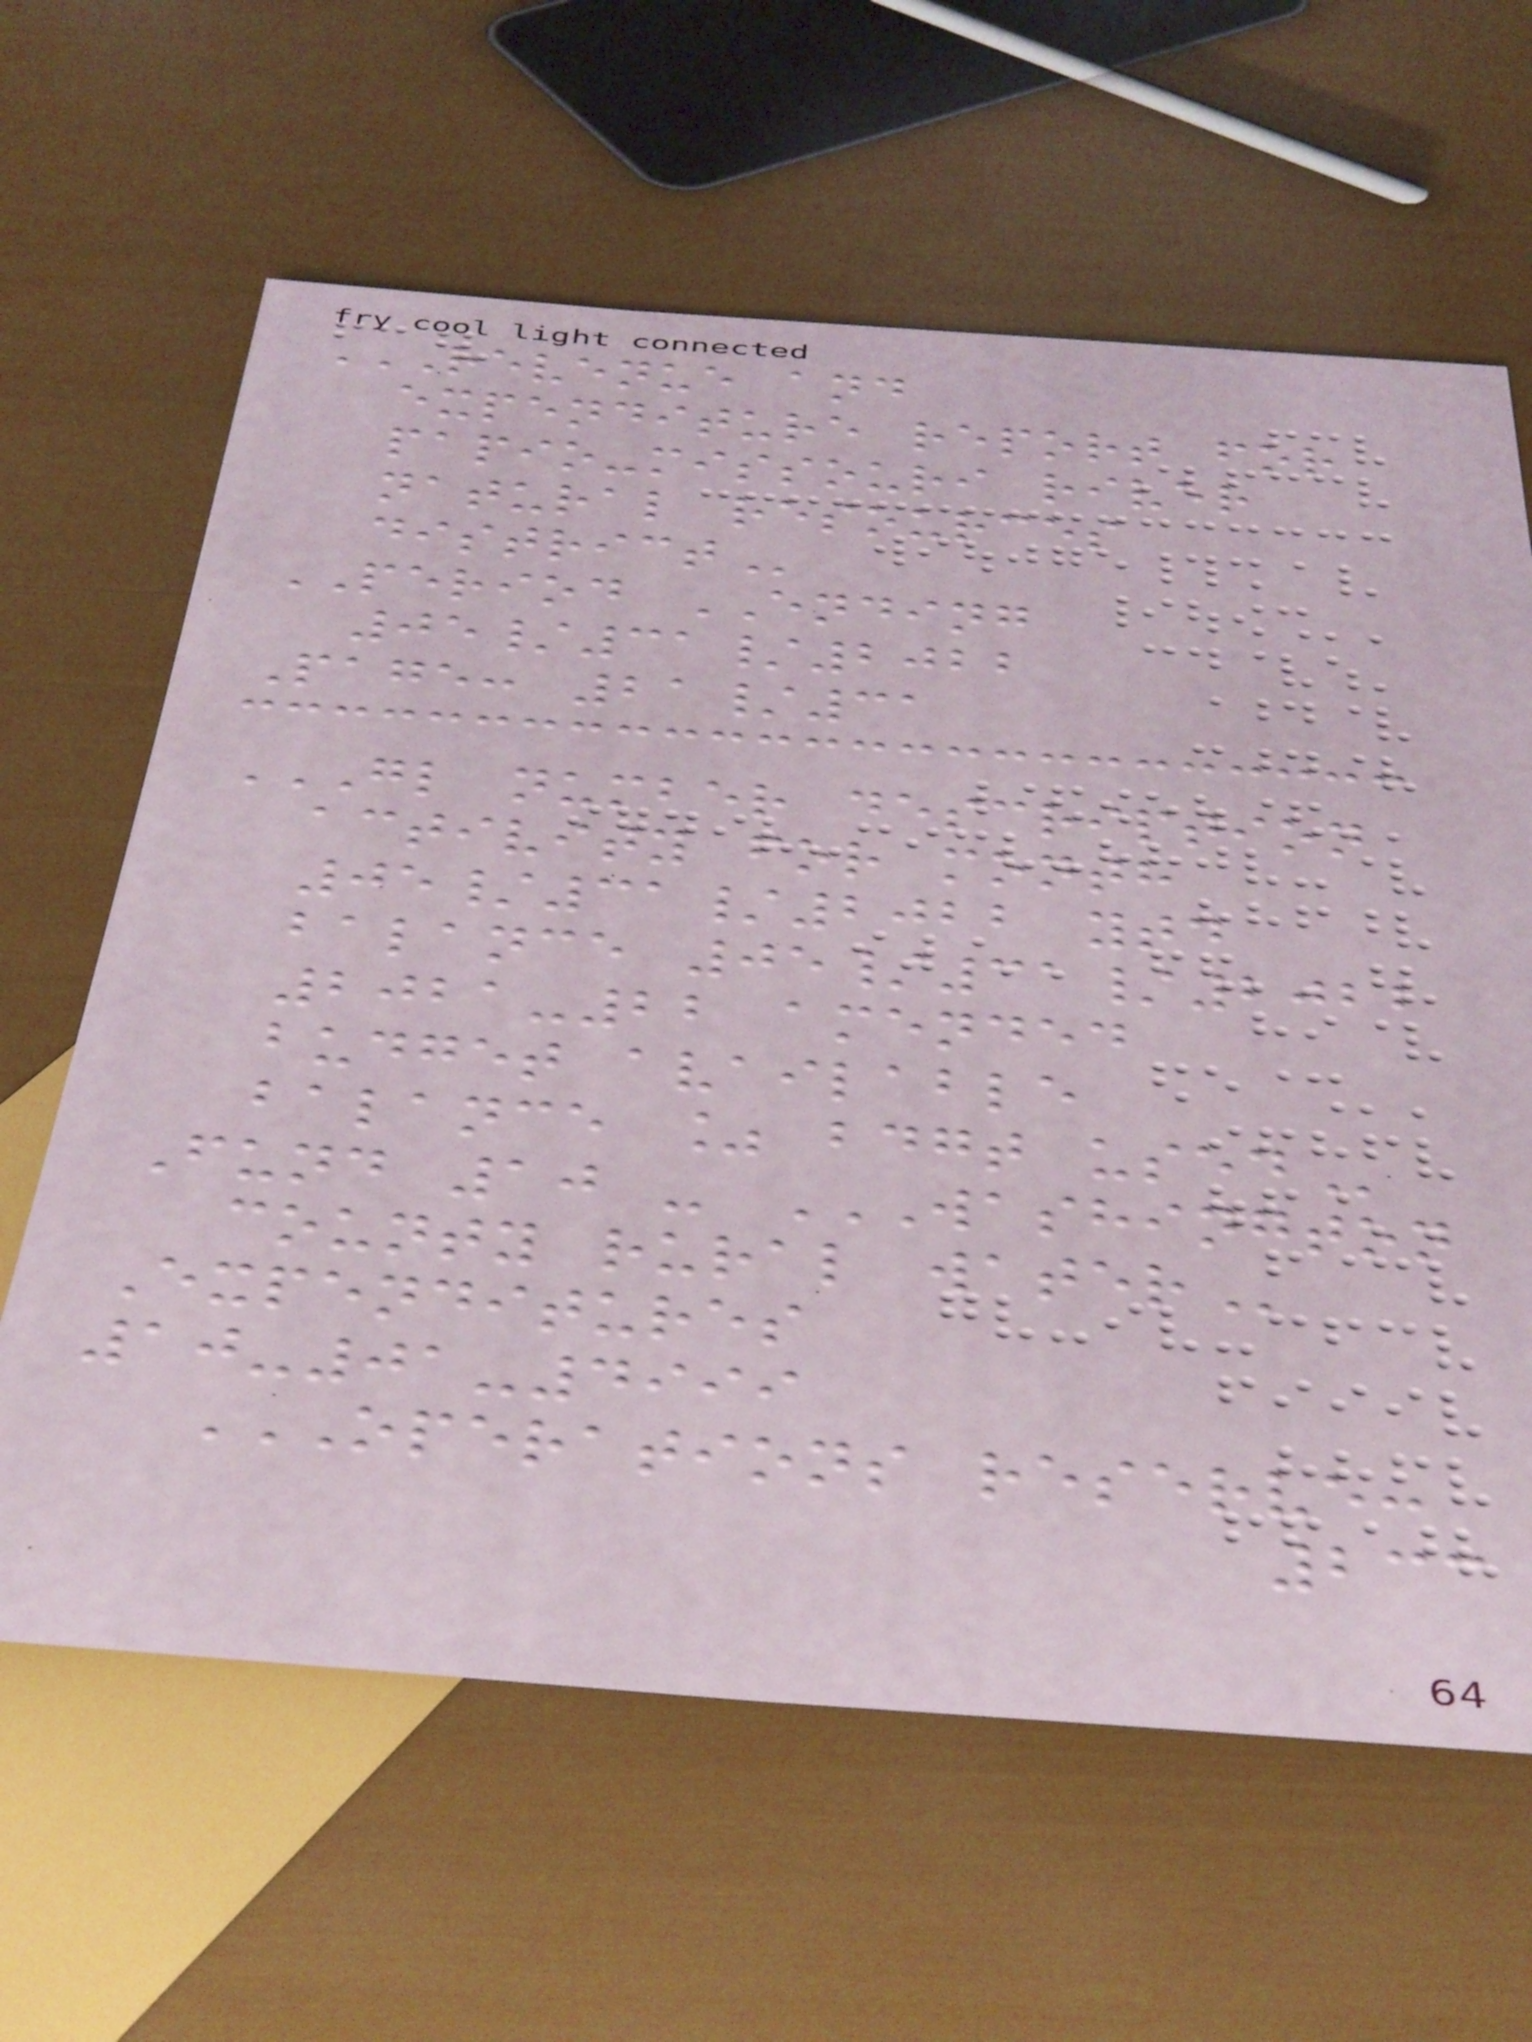REVENUE AND
EXPENDITURE REPORT FOR
PAPIO-MISSOURI RIVER
NATURAL RESOURCES
DISTRICT
PERIOD ENDING
05/31/2022
Page: 21/31
GL NUMBER DESCRIPTION
ACTIVITY FOR MONTH
05/31/2022 YTD
BALANCE 05/31/2022
2021-22 AMENDED
BUDGET AVAILABLE
BALANCE % BDGT USED
Fund 10 - WASHINGTON
COUNTY RURAL WATER
Expenditures
10-01-4999
OPERATIONS RESERVE:
233
